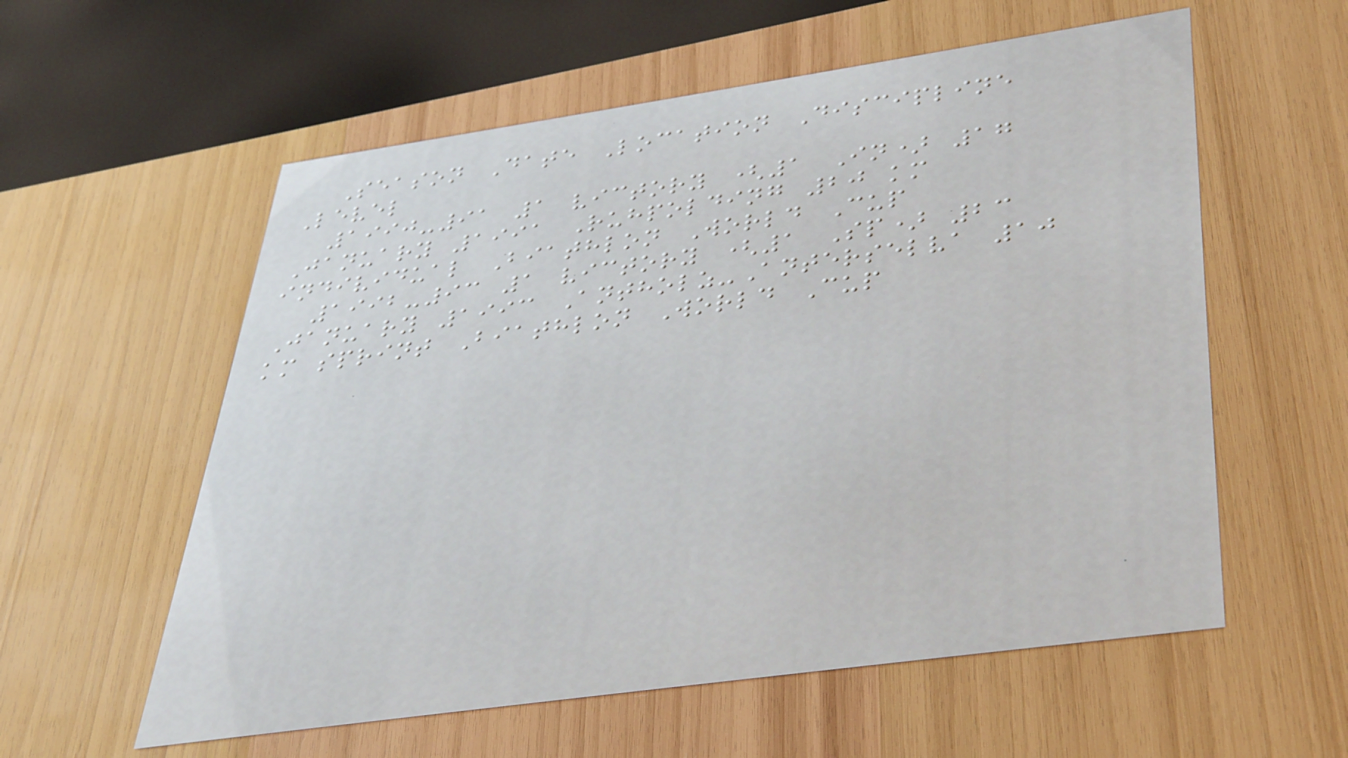Season Date Location Discipline
Level
1990-91 1 victory (1 In) 17
January 1991 Ruhpolding 20 km
individual Biathlon World Cup
1992-93 1 victory (1 Sp) 23
January 1993 Antholz-Anterselva 10
km sprint Biathlon World Cup
